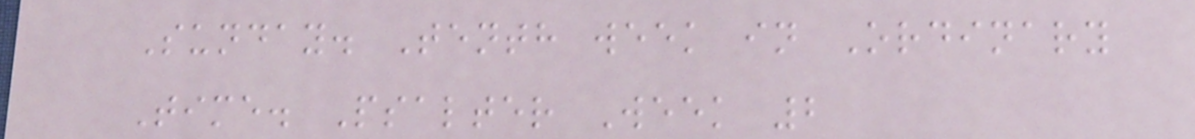Sunday. Tenth week in Ordinary
Time. Psalter Week 2
